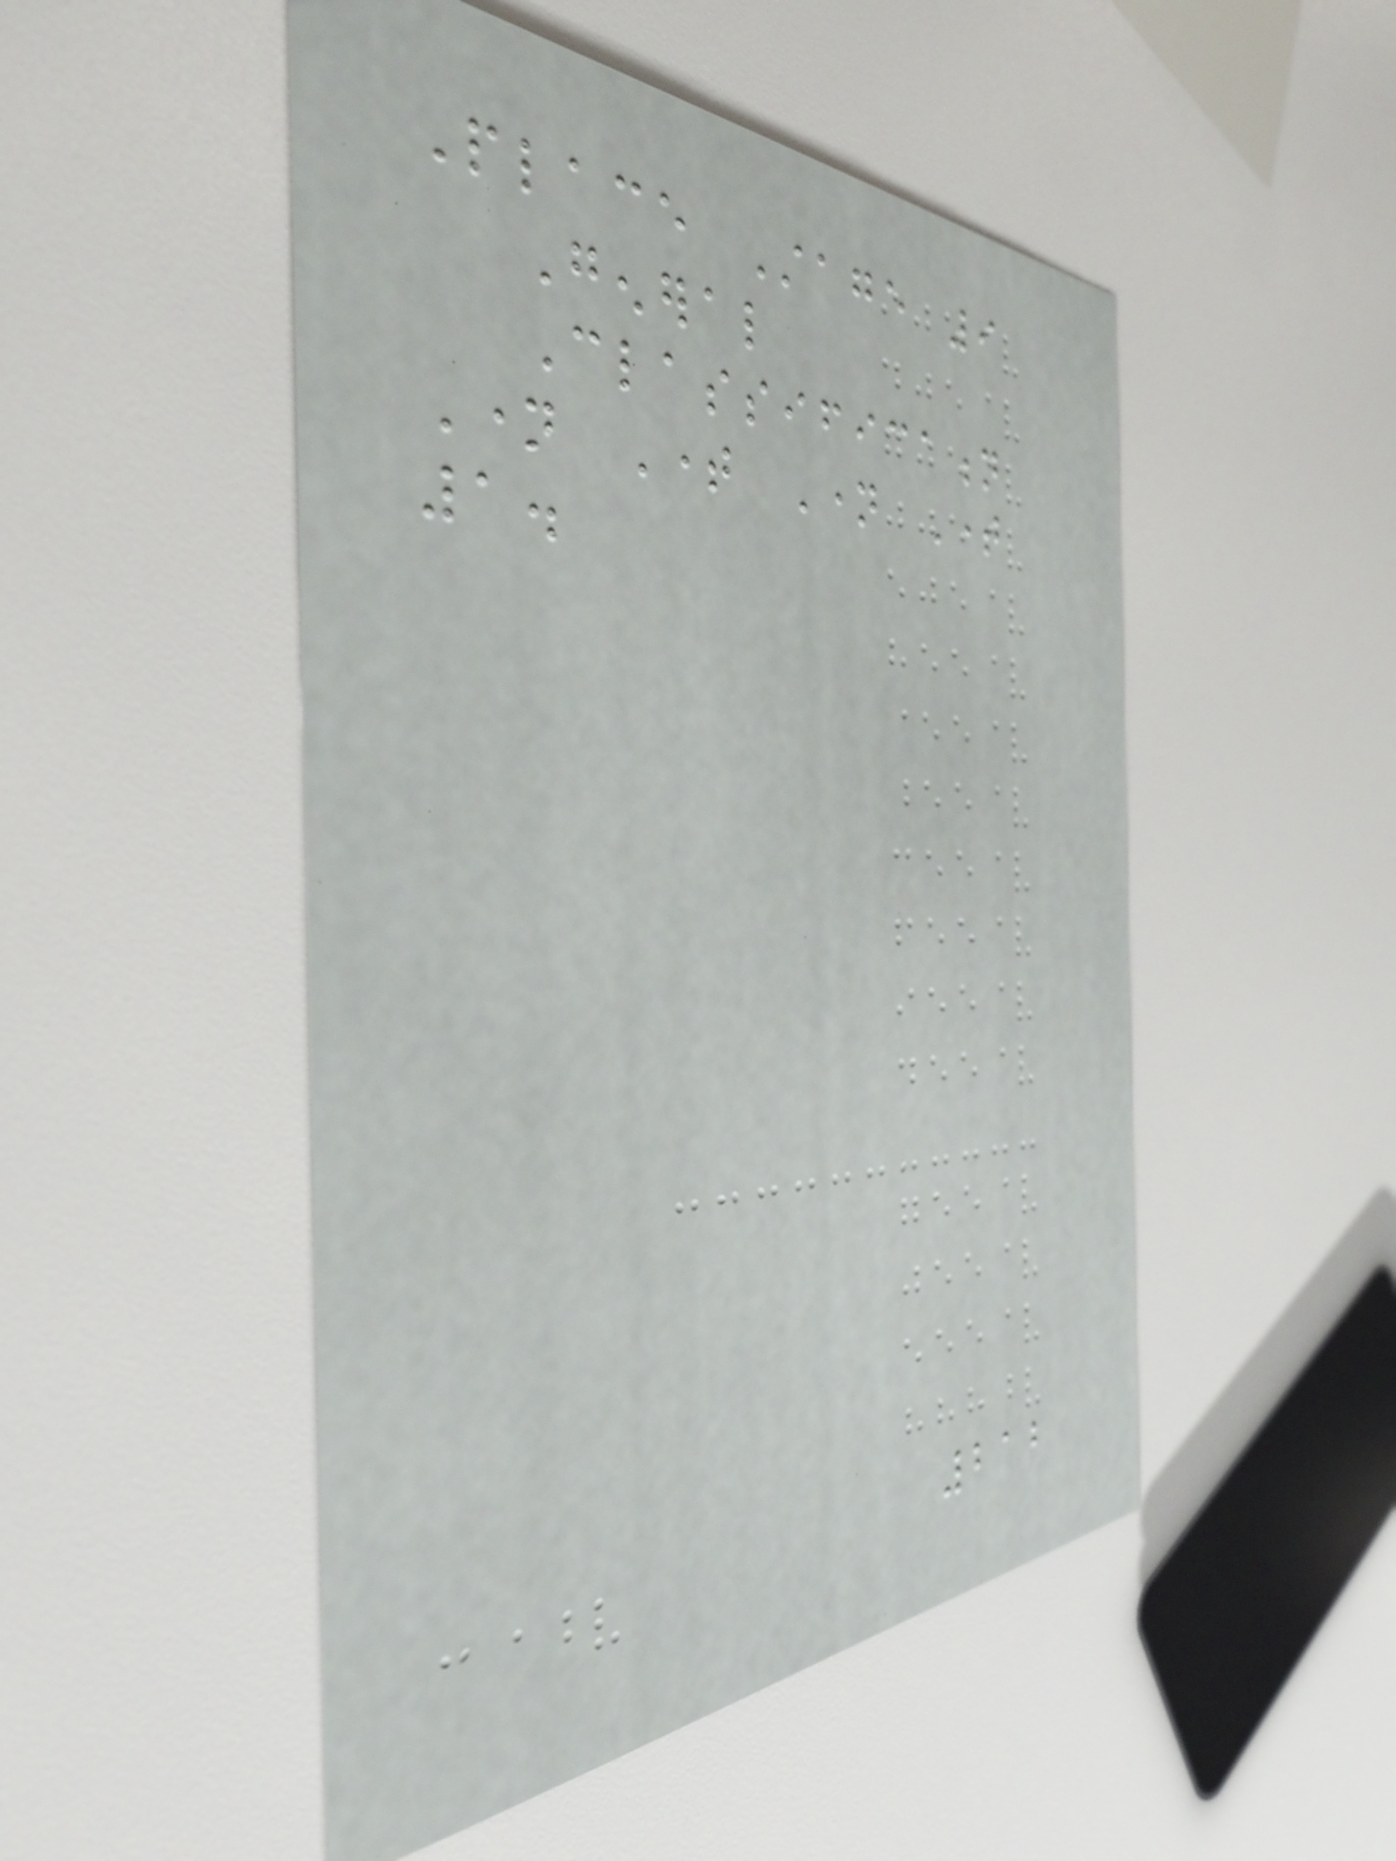Place Stage 9
General
Classification
Name Time Name Time
1.
212
